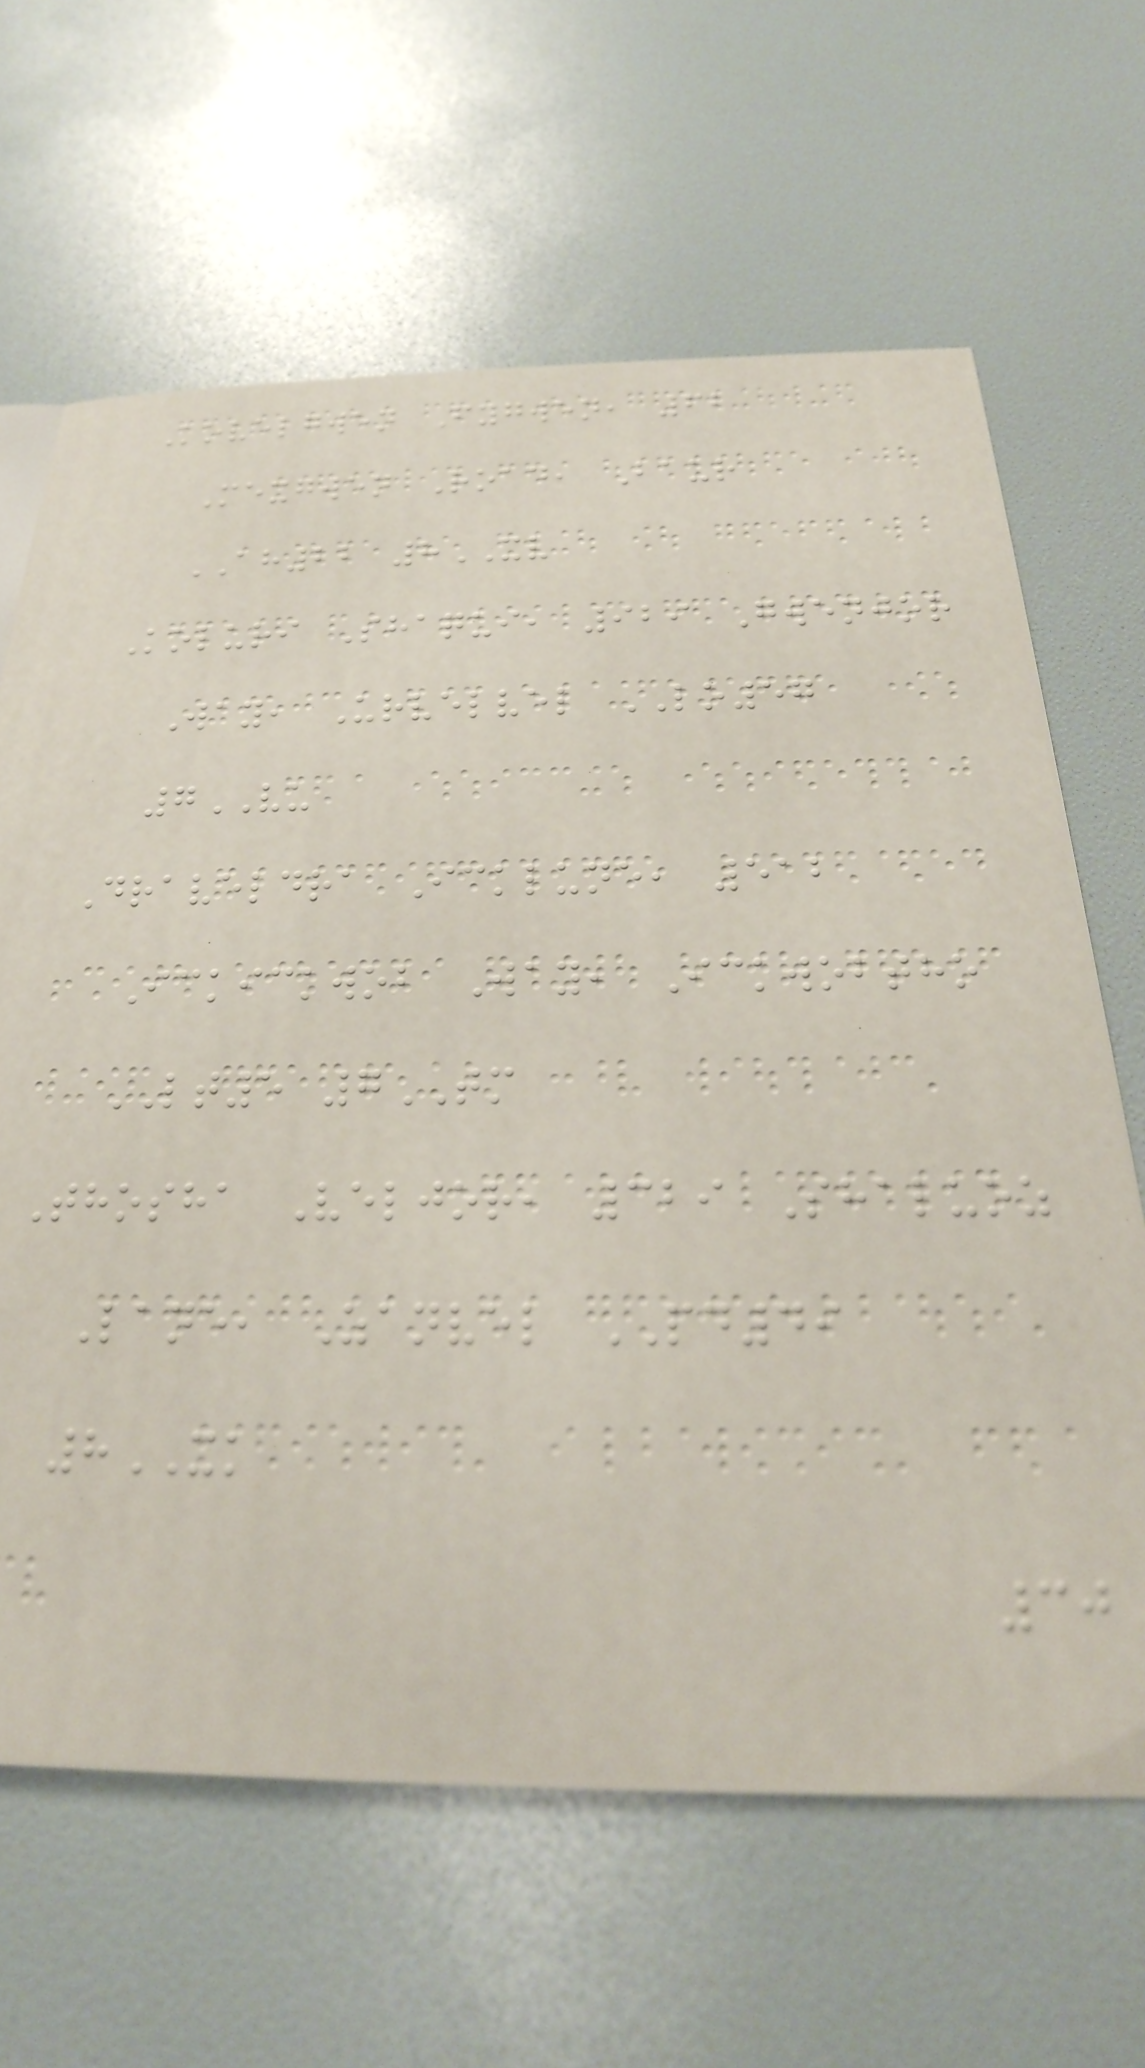Kovelgwen Fygwen, 62
Mexgwen Road, Baur
AH22 8XV
Koluri Shaqui, 929 Gwenjor
Way, Urvelvel LO57
7VU
Draveldra Icklune, 512
Ickickwob Way, Ickwobtho
LT5 7TM
Thosha Veljor, 329 Shaluoz
Lane, Zanvel PD49
8XK
30
